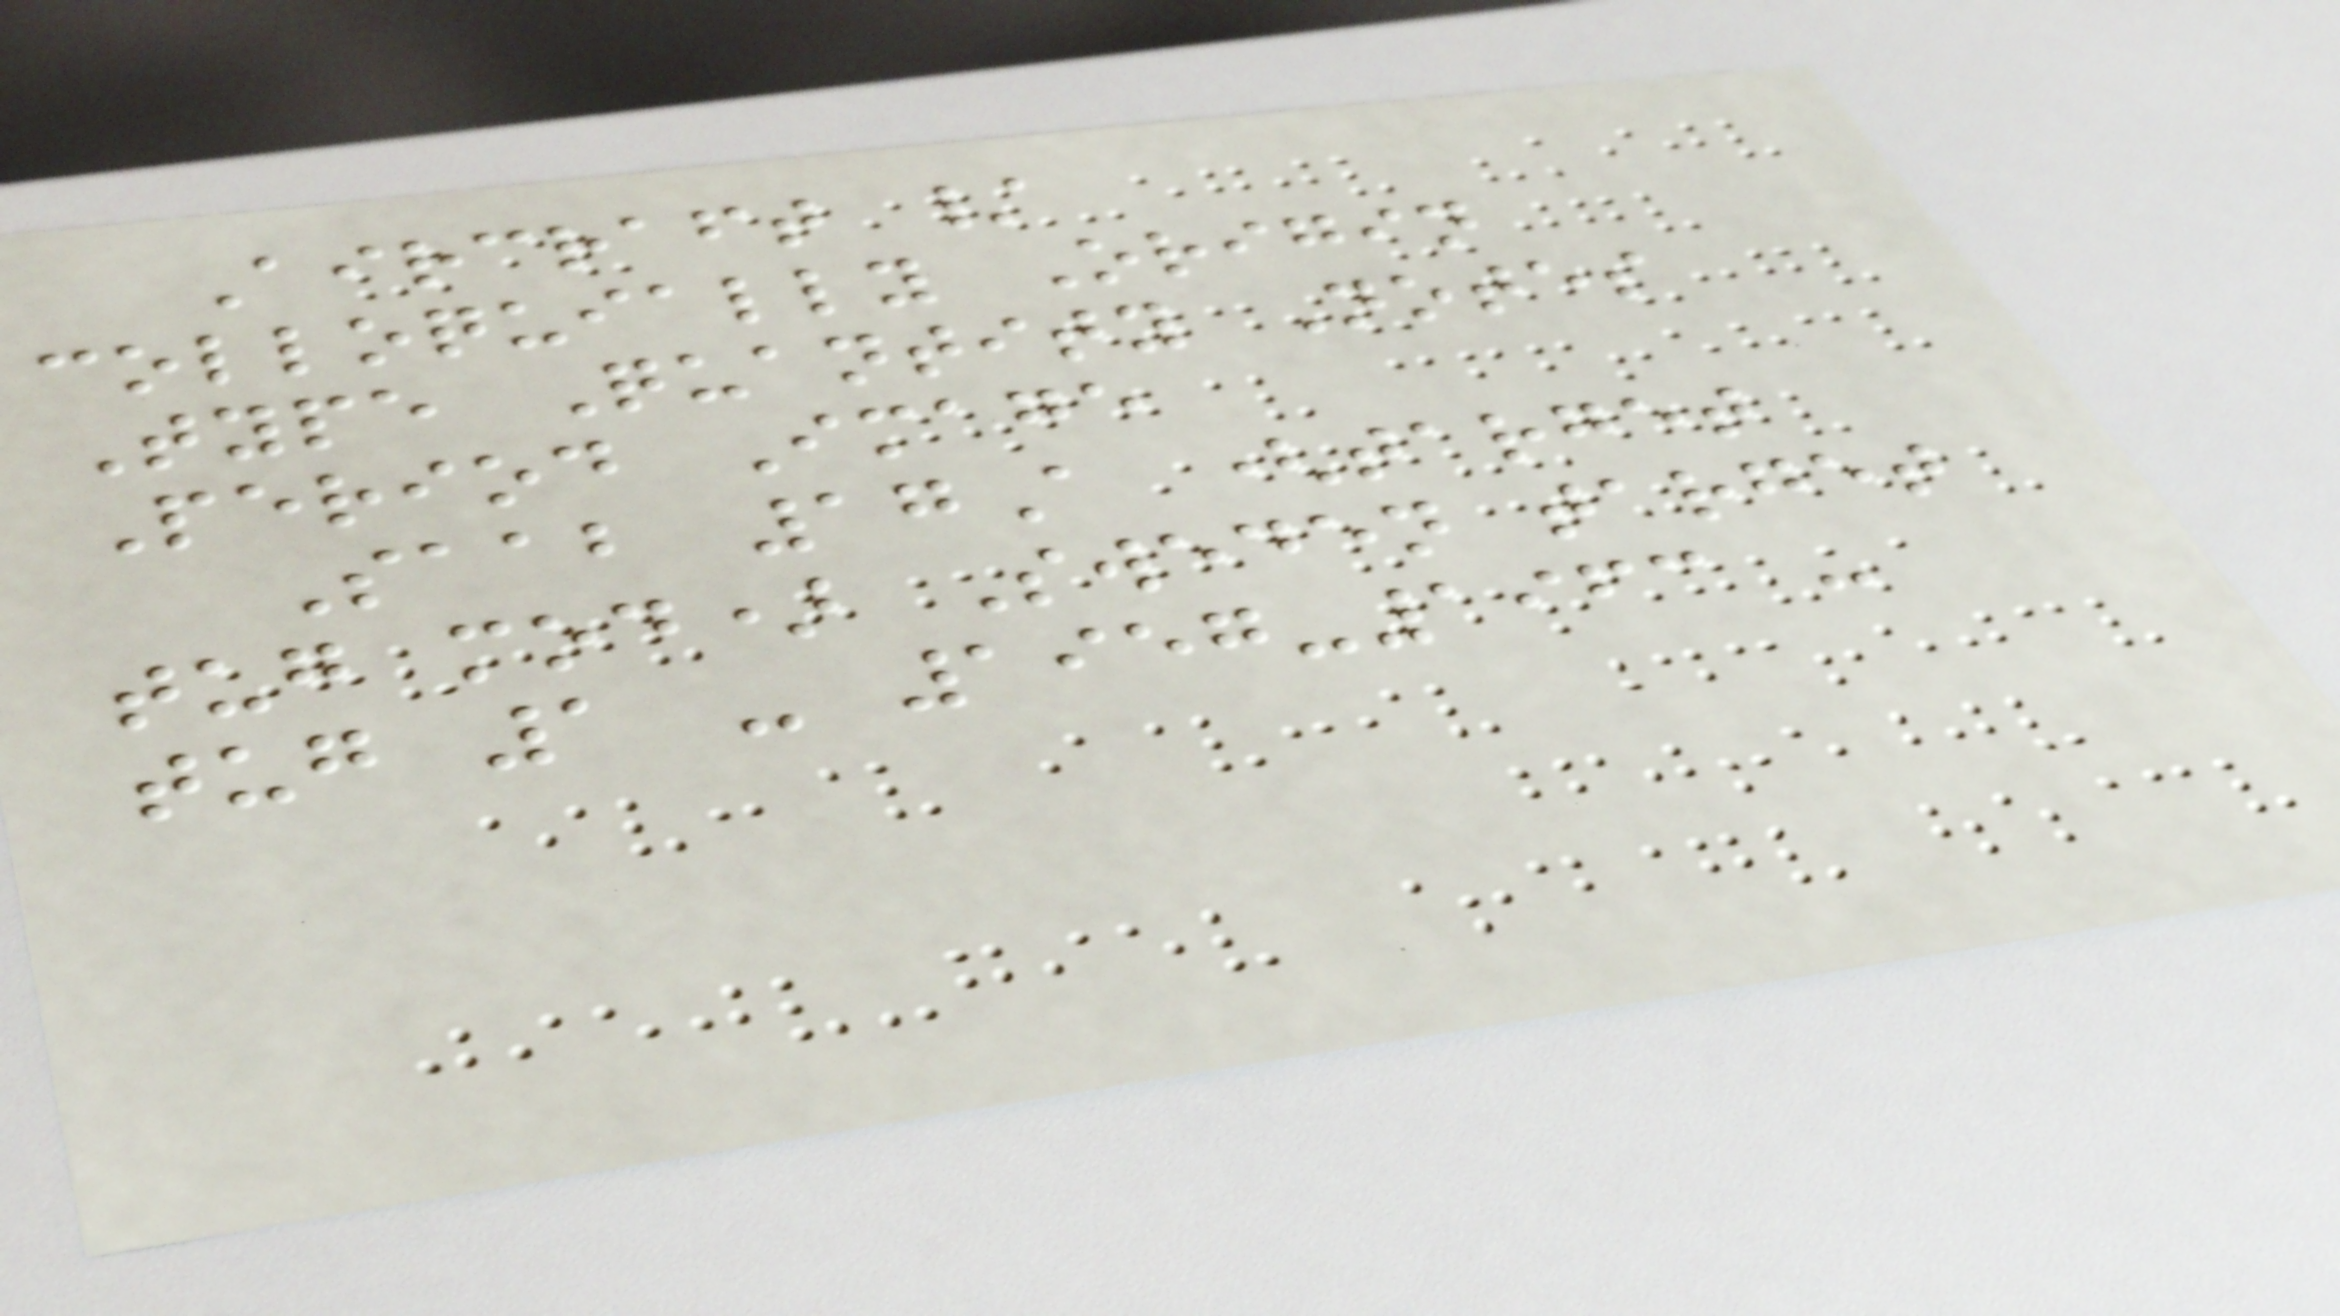Aircraft /
colloquially Origin
Type Quantity Notes
Period Image
Saab 17A (target
tug mod) Sweden target
tug 1 - 1957-1963 -
